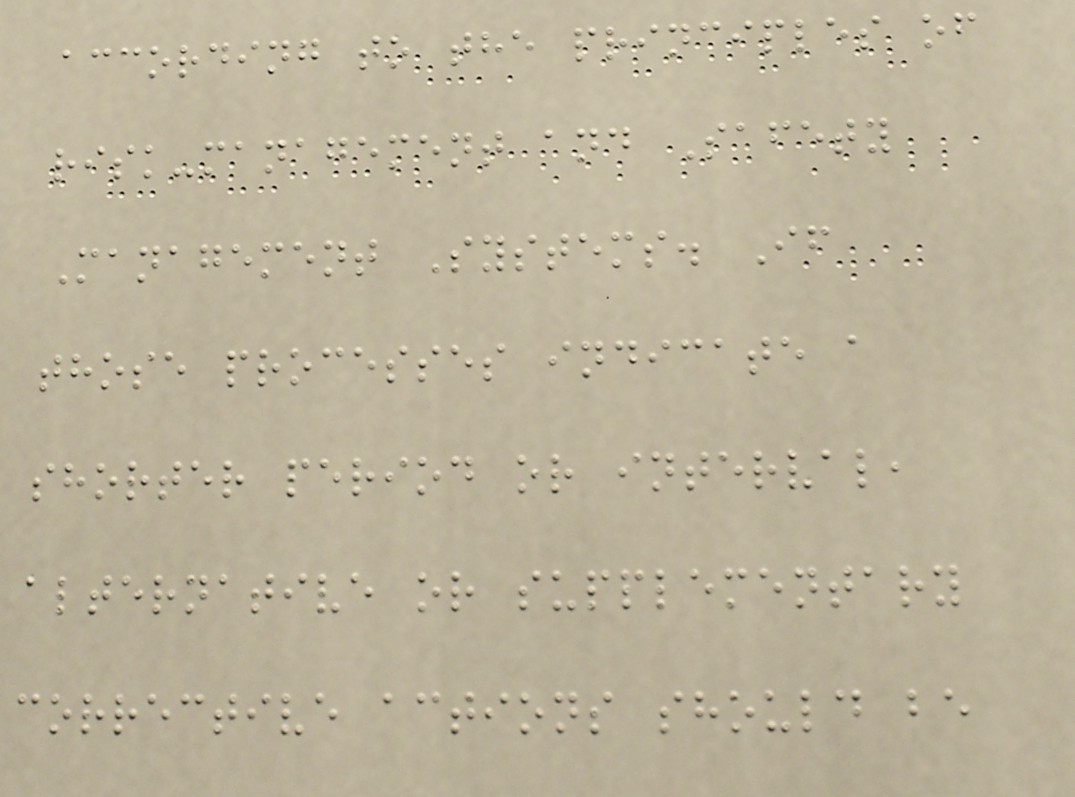according to the principles of
risk-management and Safety
Management Systems. If
those processes indicate a
shorter period or interval,
alternative or supplementary
corrective actions should be
